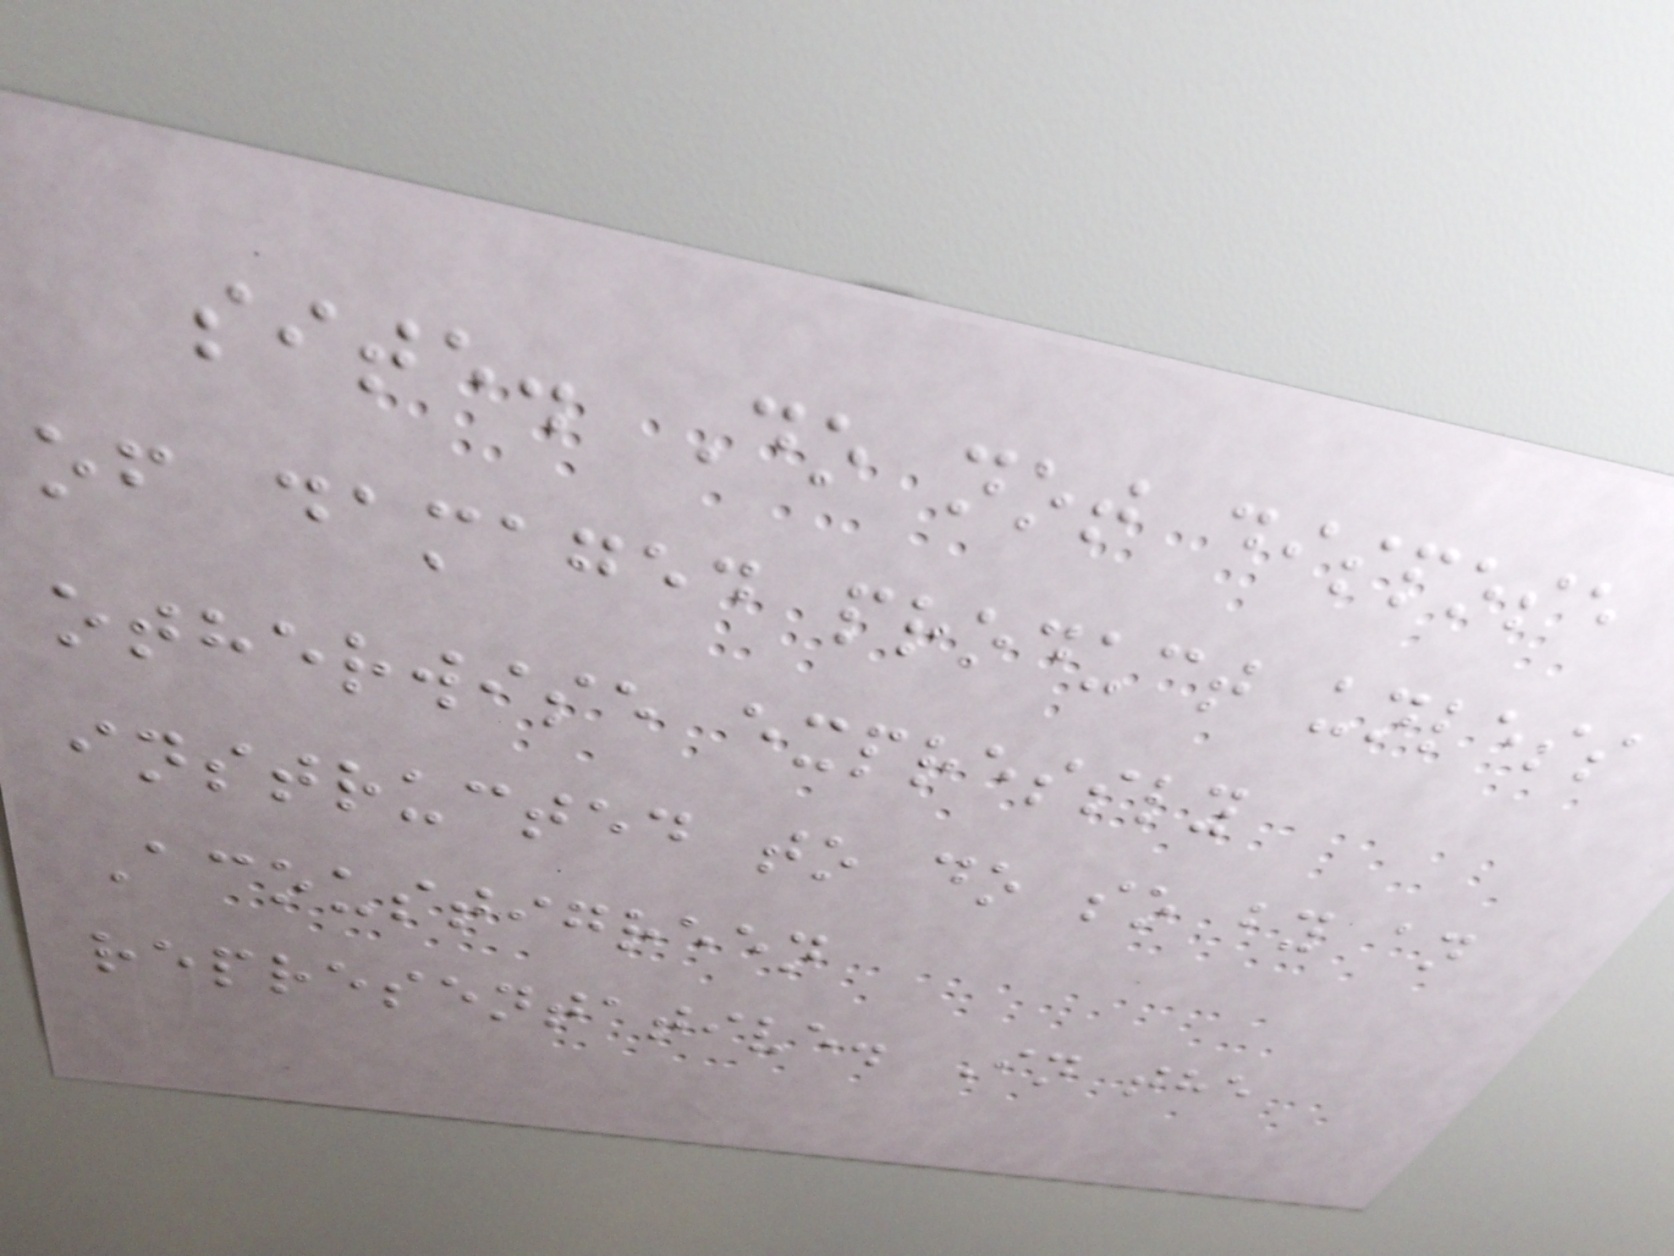site. Do not dispose
of damaged product unless
otherwise expressly
instructed to do so by an
Acoustigreen
representative. In the
